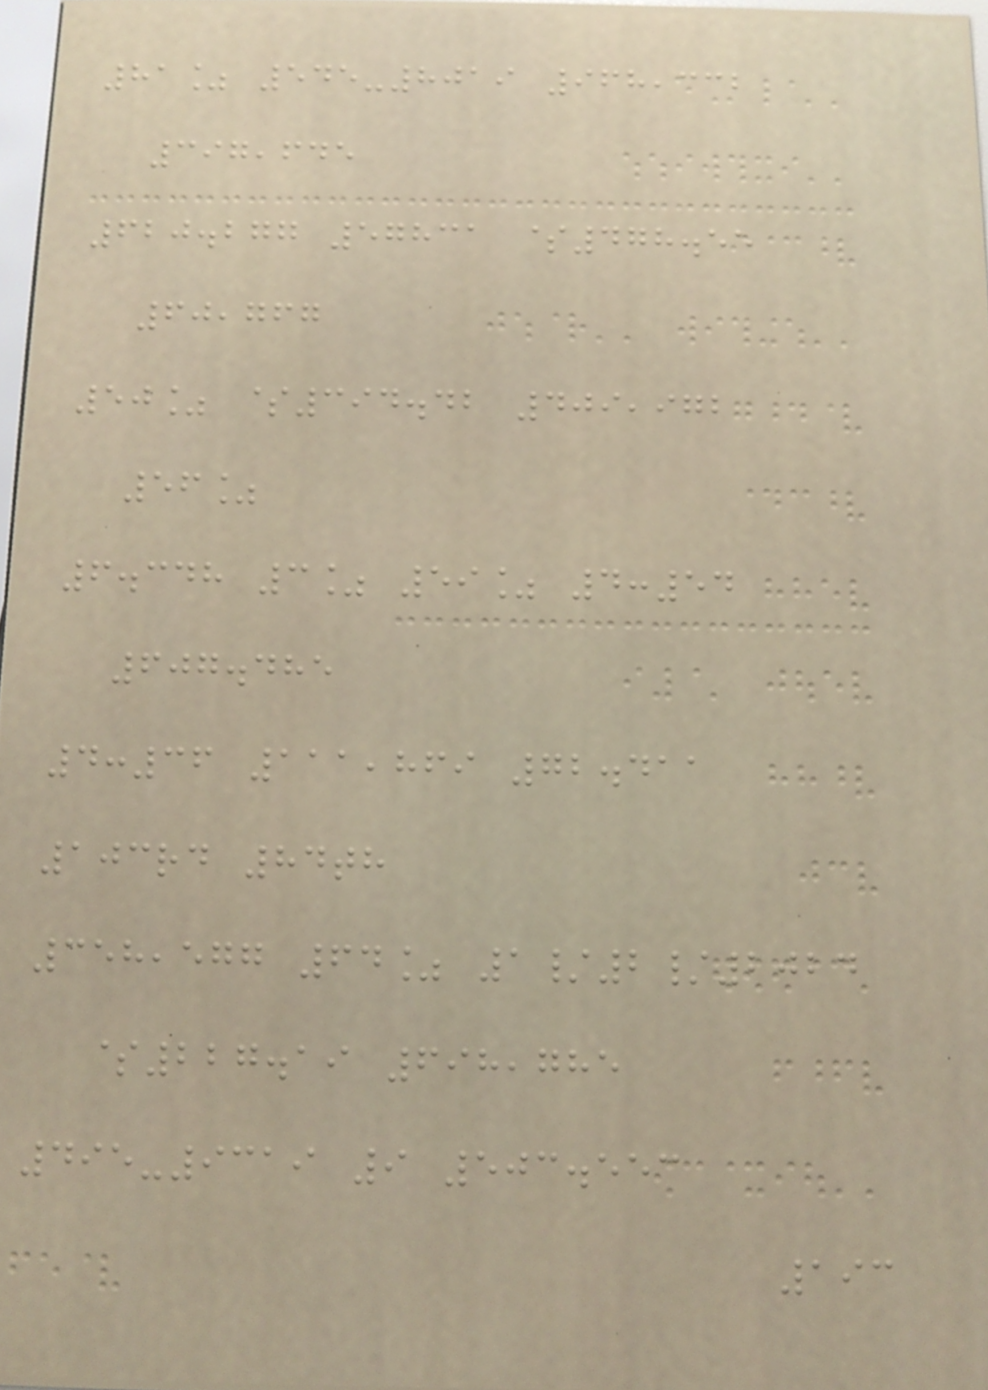81% 545-8019 968,332
397,645
620.277 57831 $478.55
60,767
50% $394.42 409,972
56%
6.348 3% 59% 4:54
607.485
4:36 111,869 72.411
103rd 84th
358,577 64% 1/2/2024
$227.19 698,785
495-9319 9 503.553
193
